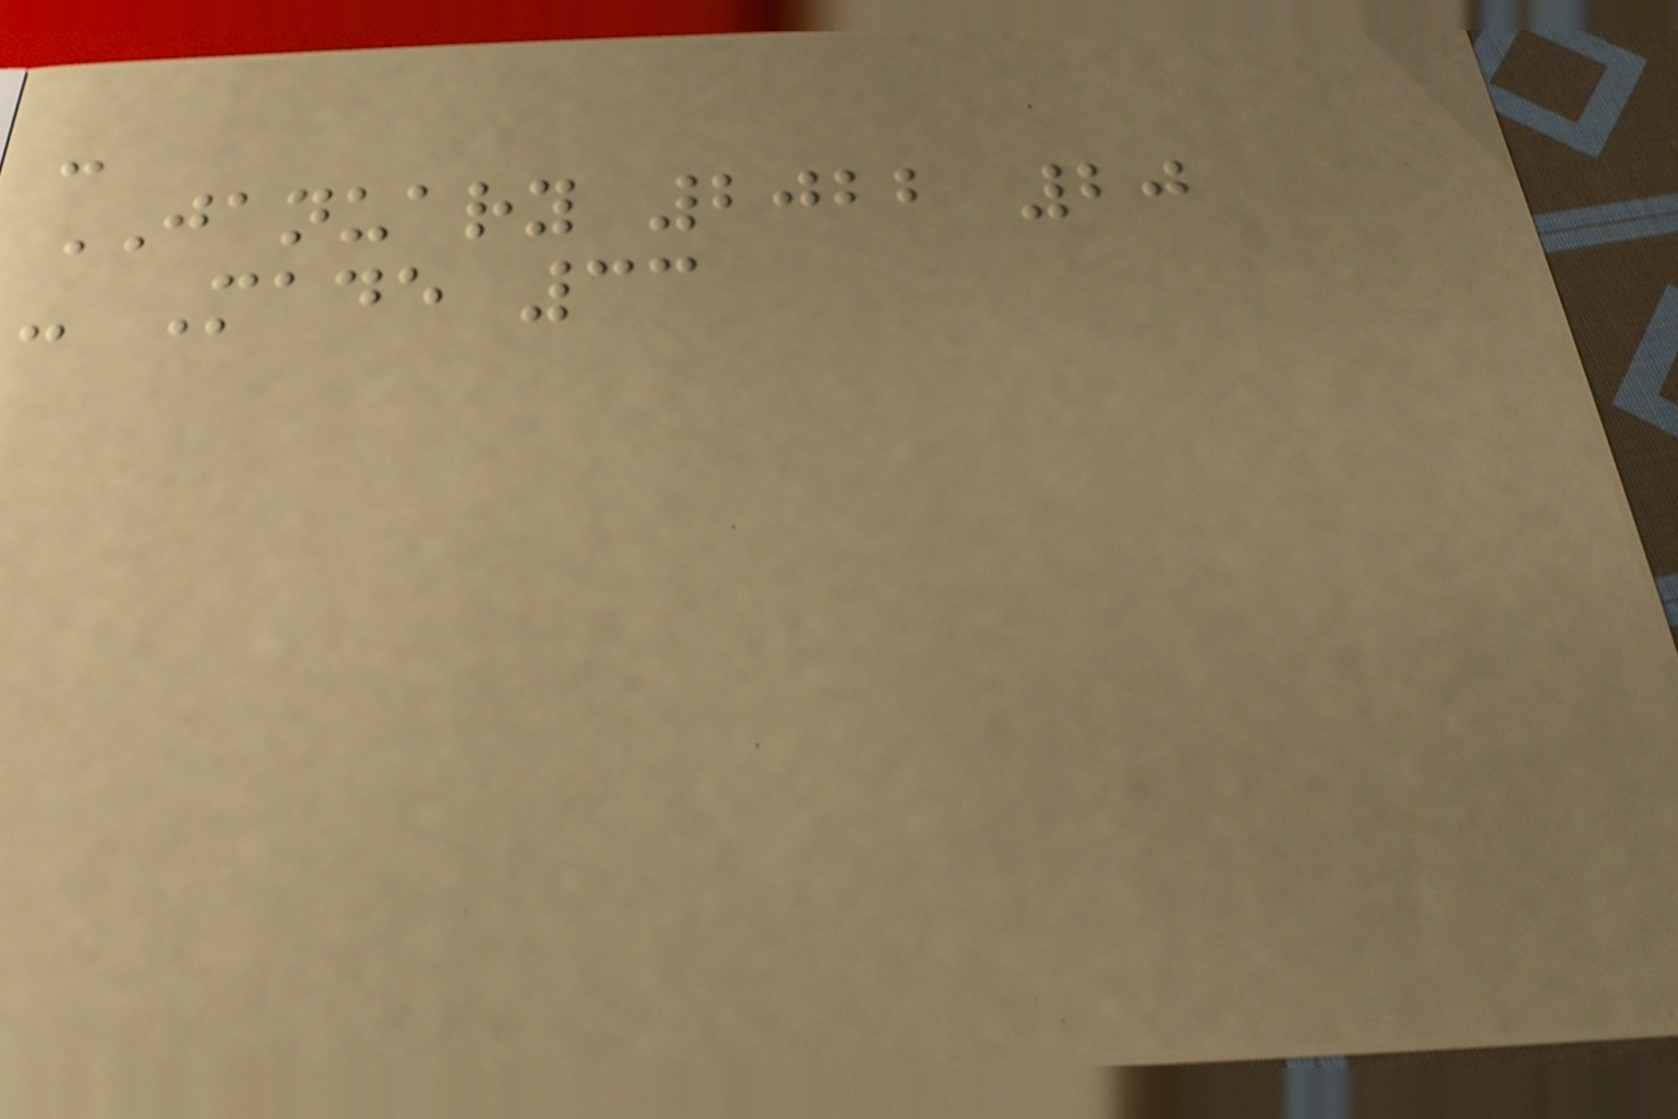-
JANUARY 2022 20
- Made 33
